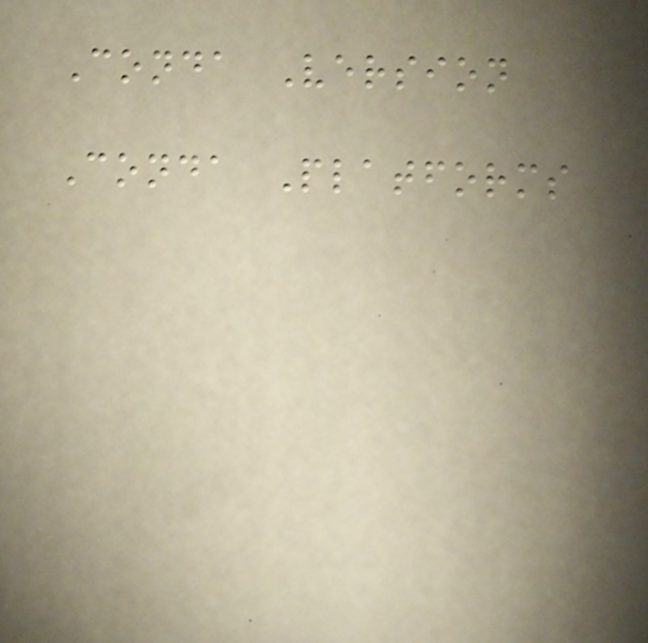Conda Version
Conda Platforms
